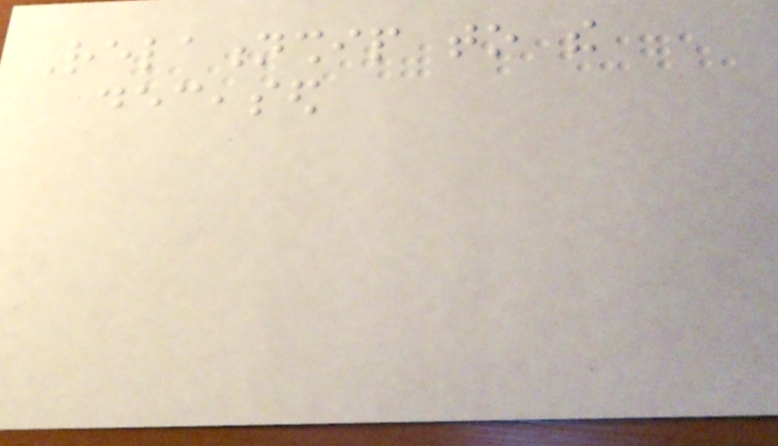Relationship to the
deceased
